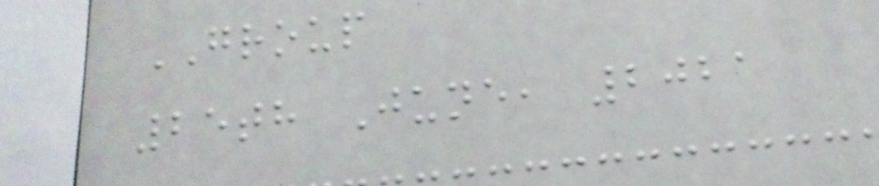GROUP
25th June, 2021
